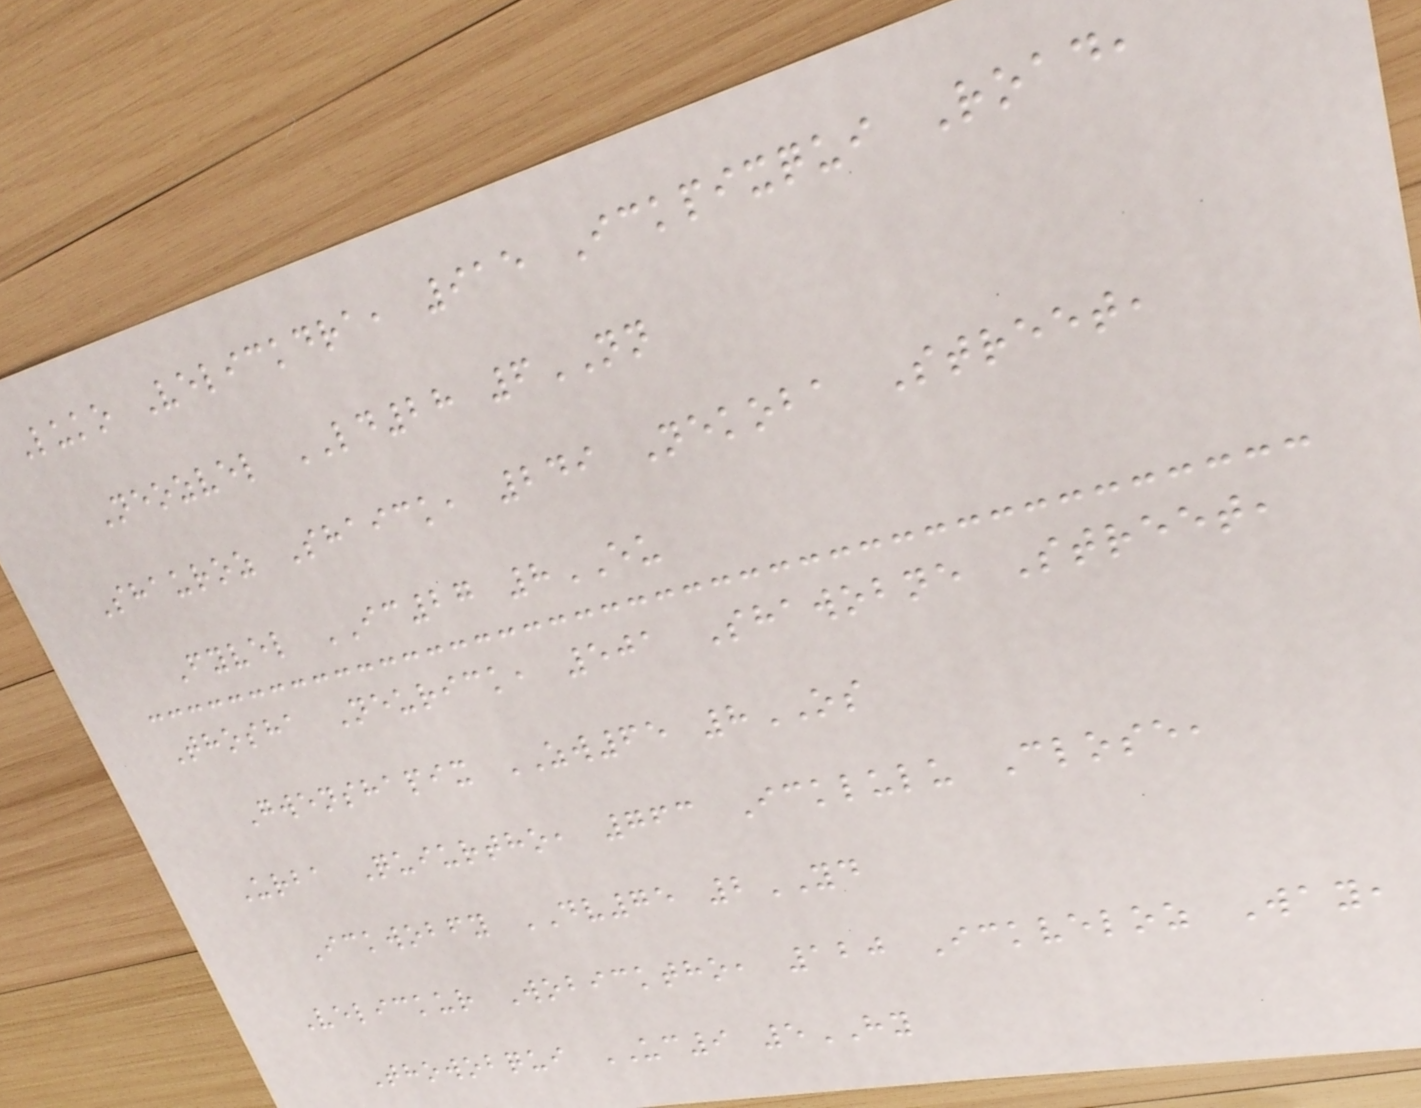Luko Velickdra, 915 Ickpixqui Road,
Neozvel LD28 6NN
Shauroz Shaick, 249 Nekoba Street,
Fyvel IC27 8EU
Thosha Neurick, 501 Shawobne Street,
Gwenshapix ZW65 8OS
Urba Quiurtho, 763 Icklulu Close,
Ickwobfy DV75 2YD
Velickur Wobicktho, 120 Ickveloz Way,
Thowobqui UC9 5HY
